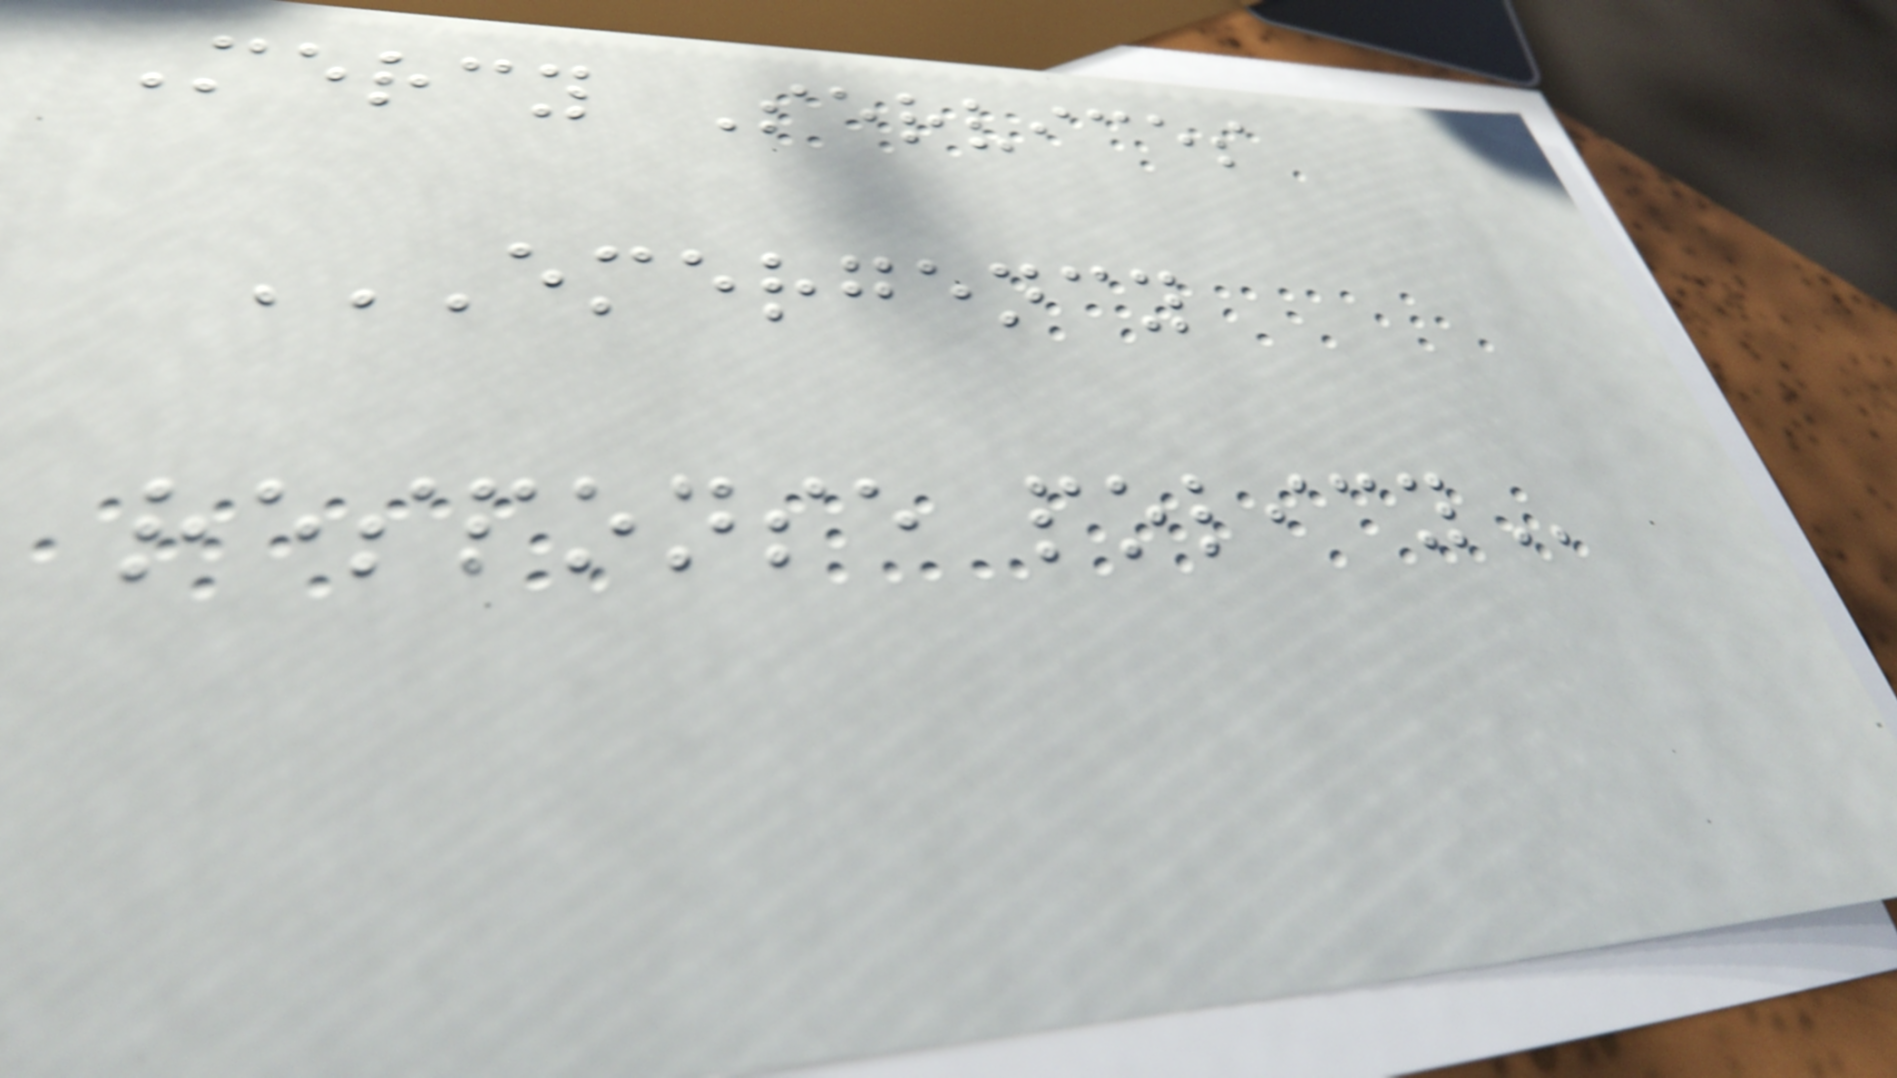Mercy Services
EMERGENCY
RESPONSE POLICY
